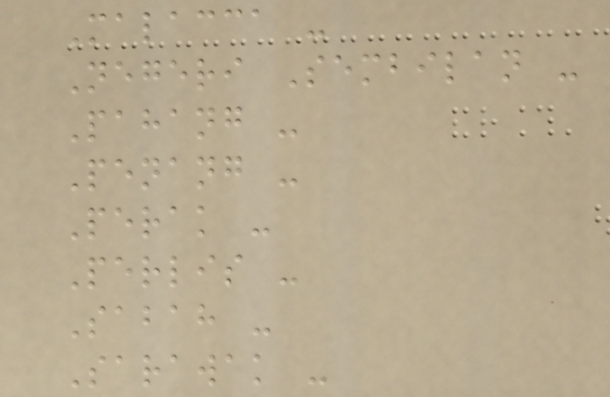Malacca -
Negeri Sembilan -
Pahang -
Penang -
Perak -
Perlis -
Sabah -
Sarawak -
